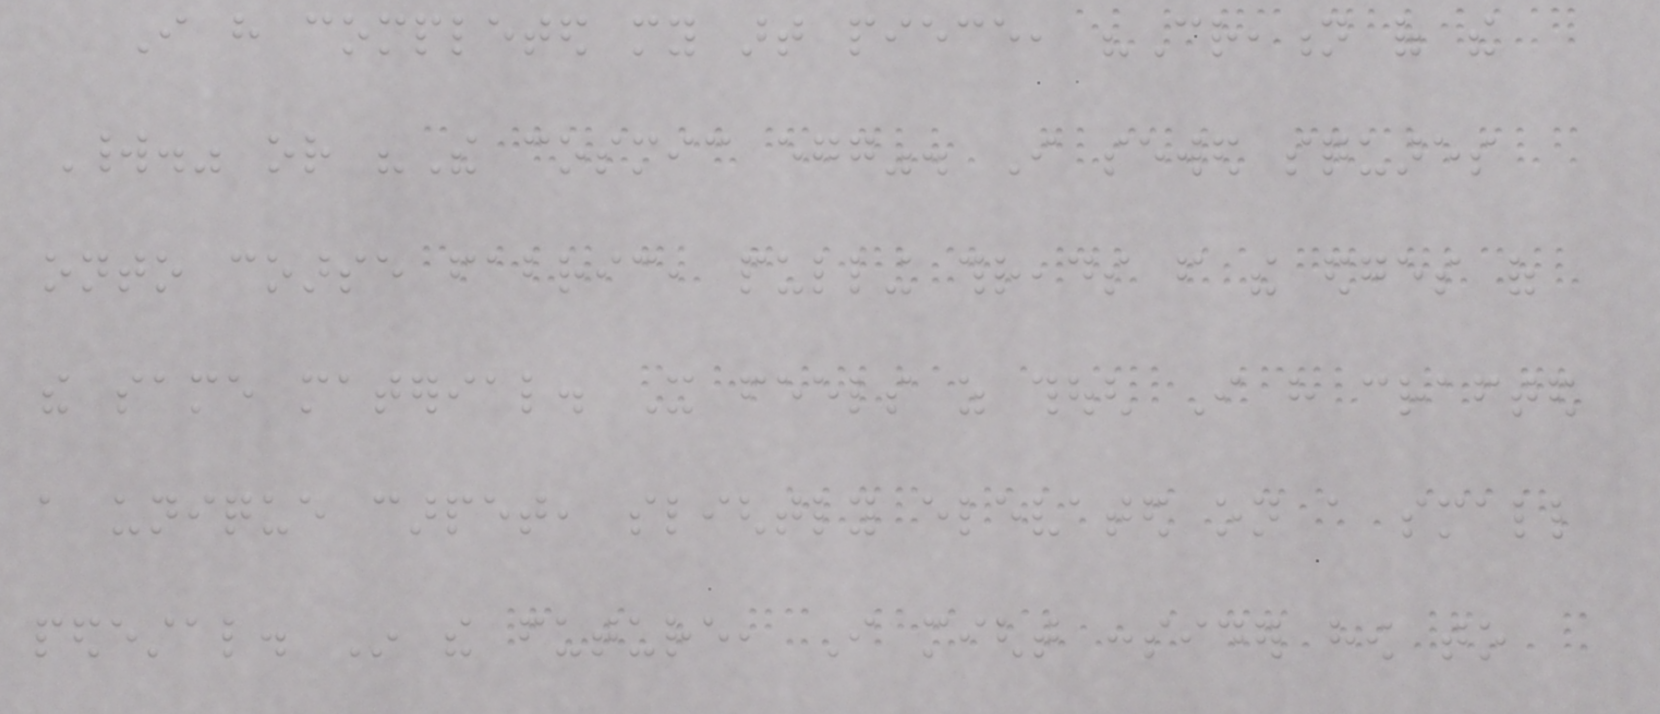I have completed my art piece, "Creation of the
World." or "The cosmic egg". I sewed squares
onto coarse fabric, pulling threads from the edges of
the same material. It feels as though I have crafted
a unique carpet, slightly elevated on a small
pedestal. In the future, I might consider how to
